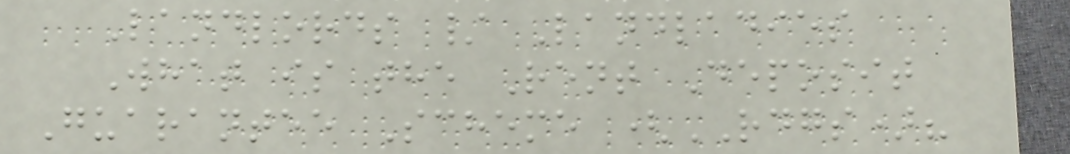Landlords / Landladies
What is the Rent Deposit
Guarantee Scheme (RDGS)?
